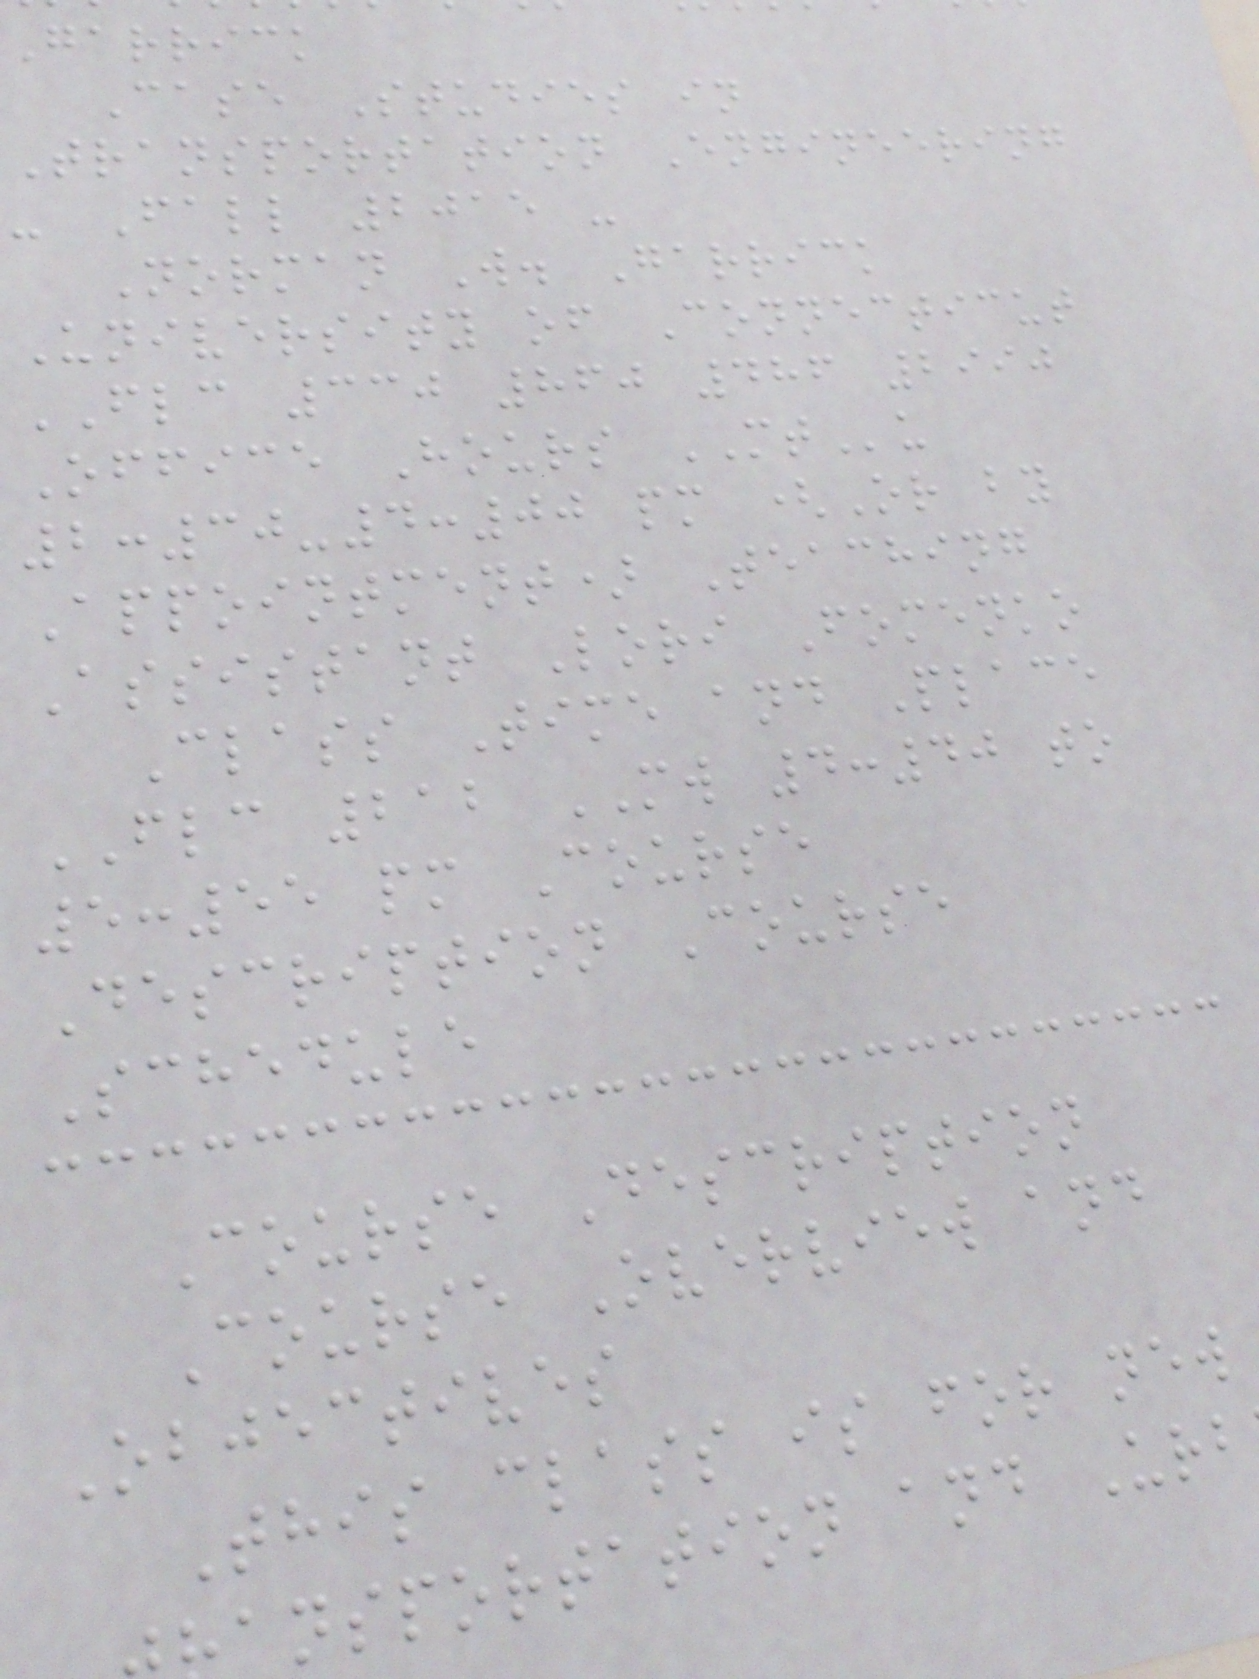Garrick
Case Studies in
Transportation Engineering
- Fall 2015 -
Norman W. Garrick
University of Connecticut
FLC 330 860 486 2990
Office Hours MTu
2:30-4:00 pm (Or by
Appointment) Teaching
Assistant Lori Fomenko
Class Time and Place
FLC 212 MW 4:40 to
5:55 pm Course
Description Course
Schedule
Course Description
Course Overview and
Objectives
This class is for new
ansportation and Urb
